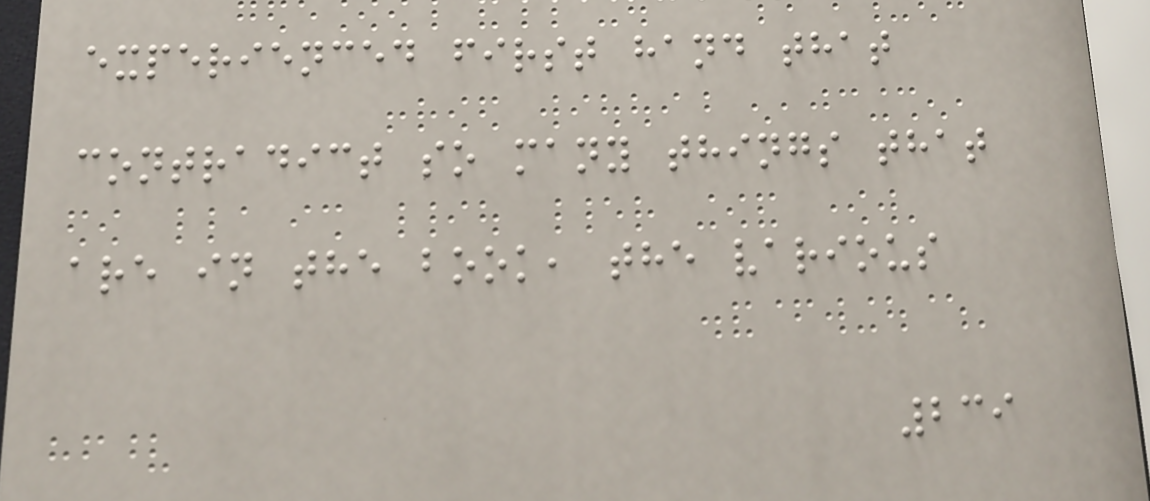experienced first hand that
contradict so many things that
are in the book, the various
239
